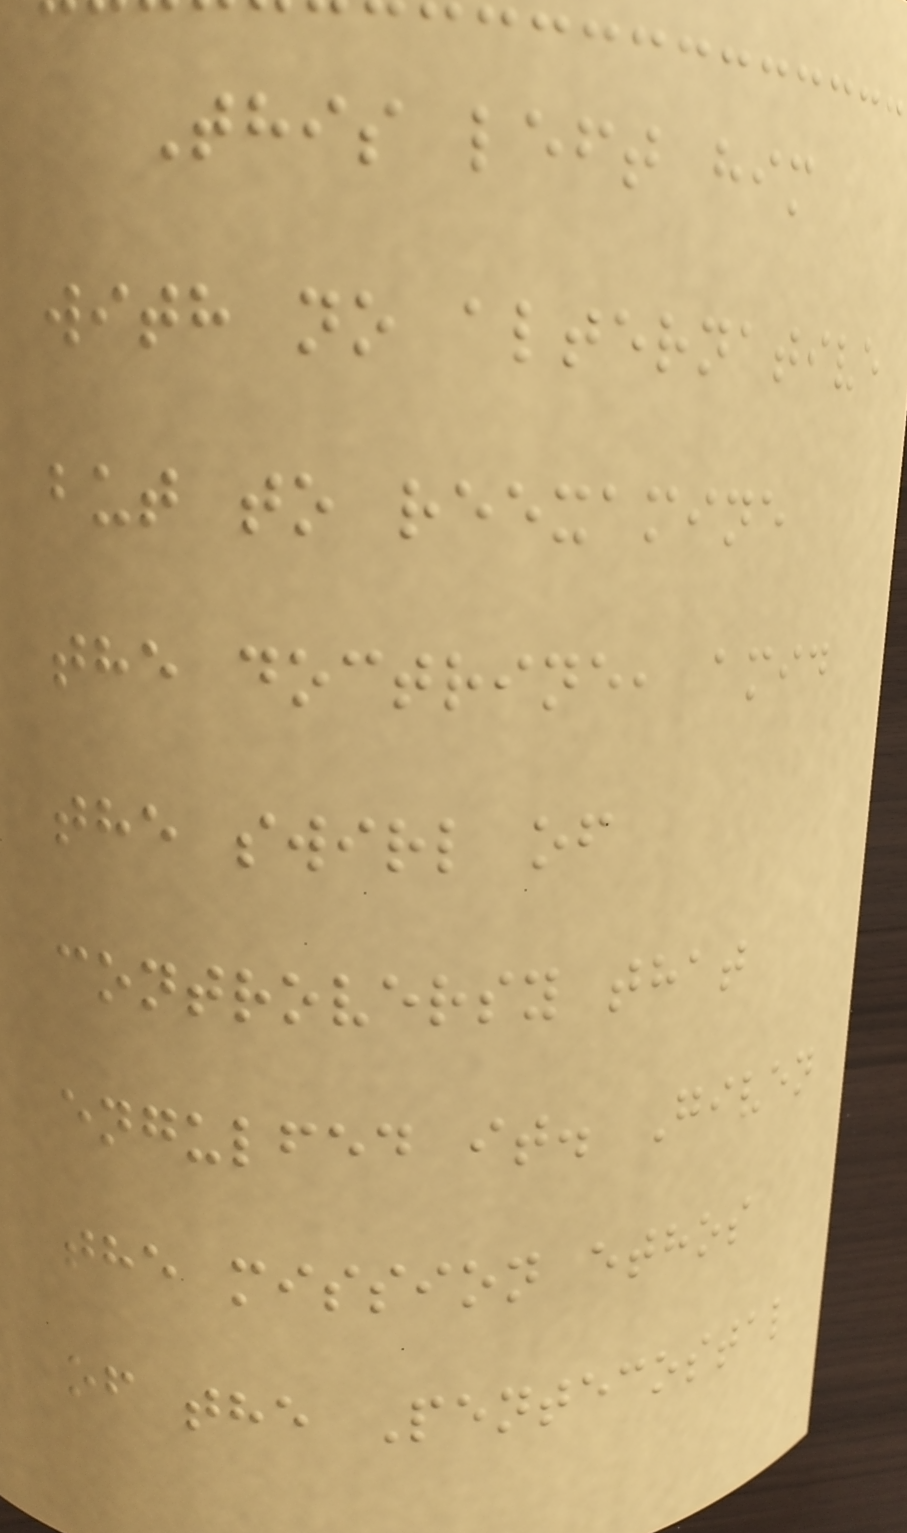This left him
with no alternative
but to reexamine
the doctrine, amid
the swirl of
controversy that
engulfed it. Given
the mission ethos
of the Pentecostal
